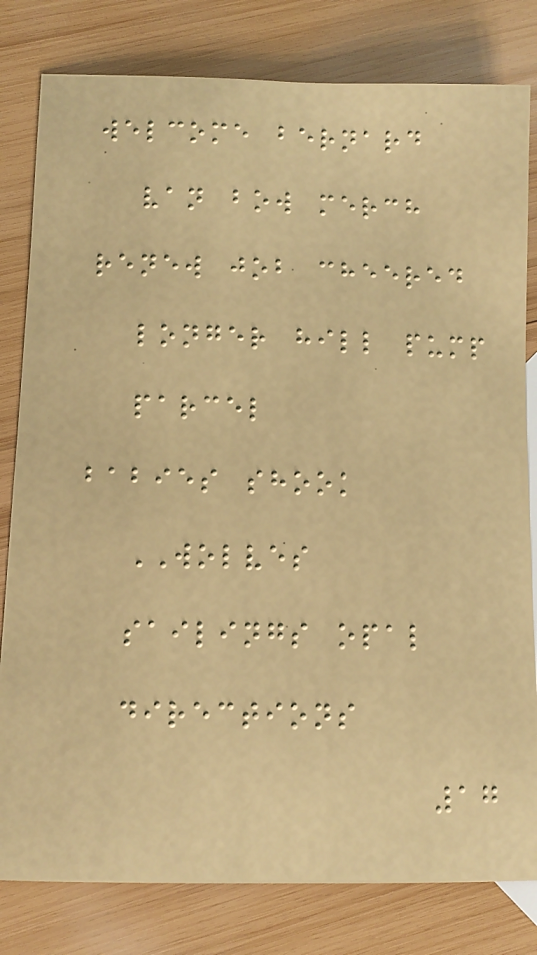welcome bernard
van bow merch
renew job cheered
longer hill pump
parcel
babies shook
WOLVES
sailings opal
directions
17
